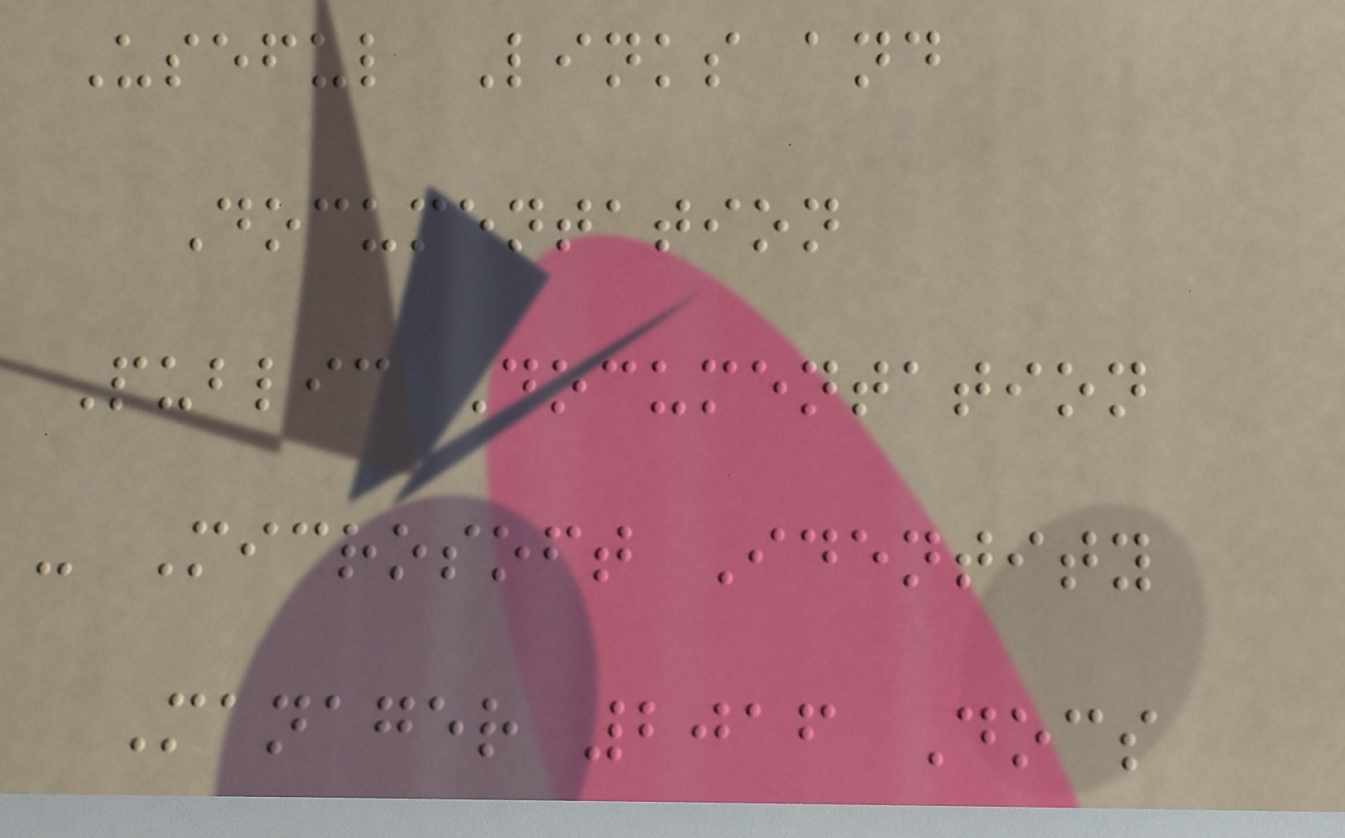Useful Links and
Documentation
Public Documentation
- Microsoft Identity
Manager 2016 Docs
